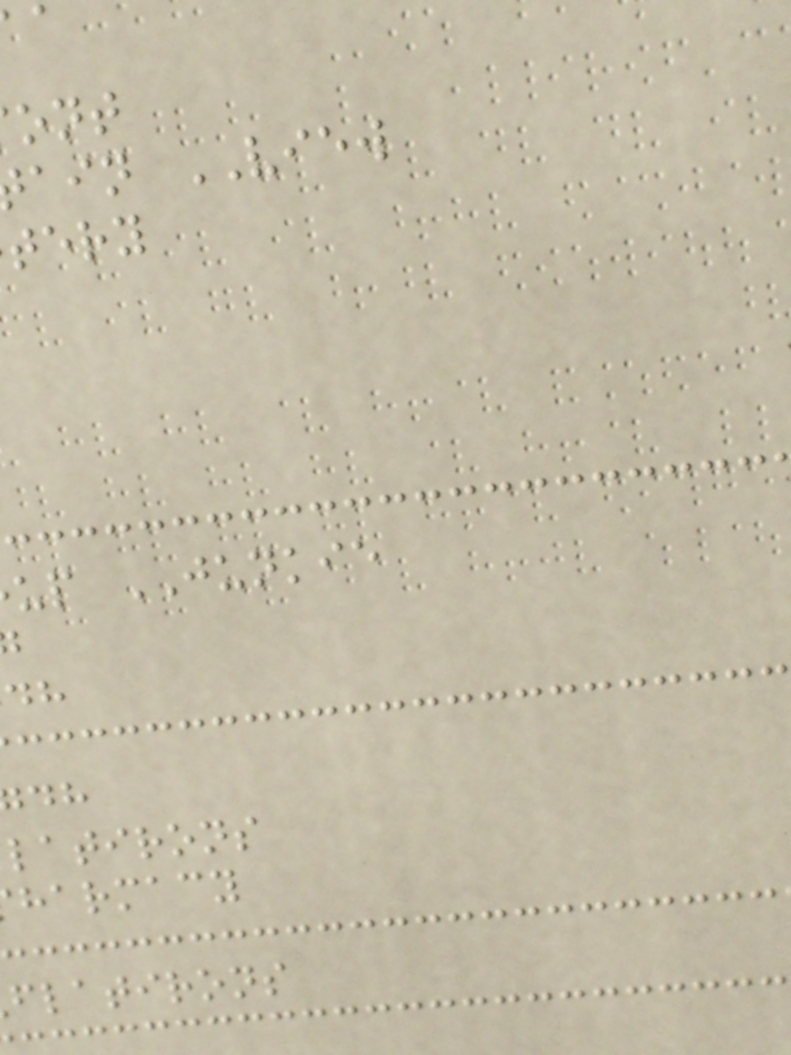ain VIEW
tery
up JUNKIE
latirons
harmacy
flatirons
